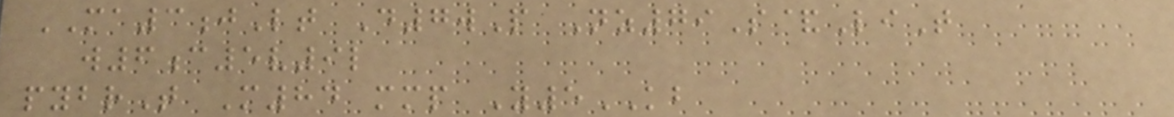MA3jLt D7wP Nz79S&LiT
w6c5v9l
pybrT M84 mmp Y5KB
